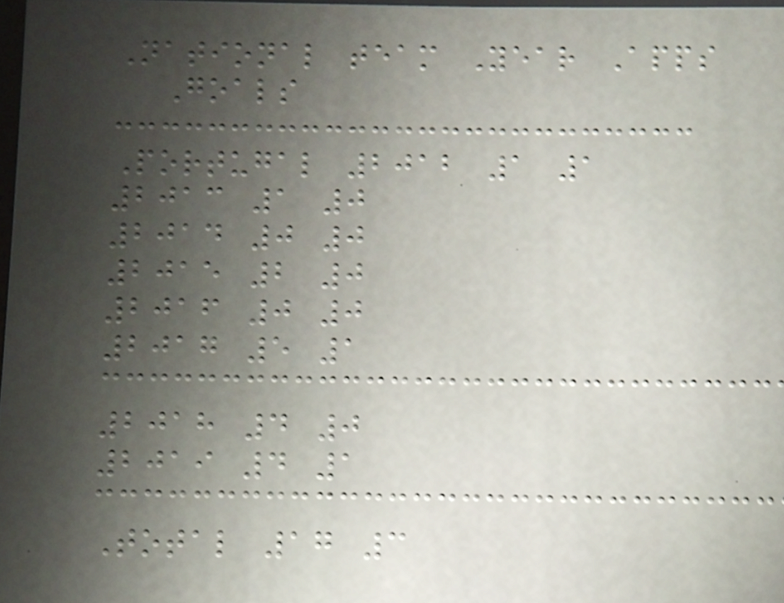National team Year Apps
Goals
Portugal 2012 1 1
2013 1 0
2014 0 0
2015 2 0
2016 0 0
2017 5 1
2018 4 0
2019 4 1
Total 17 3
